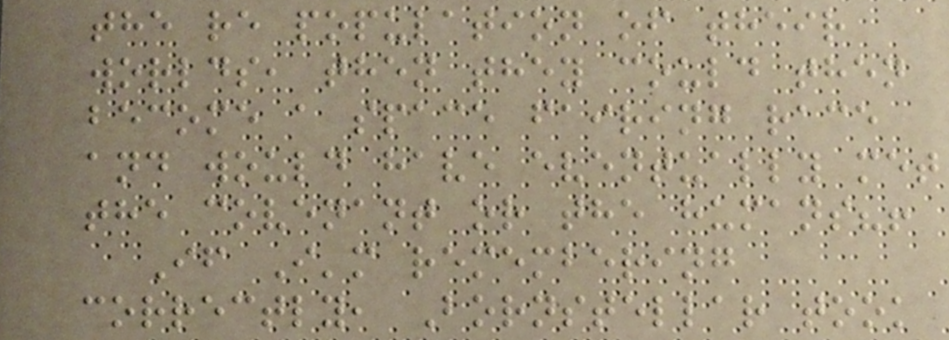the re population of their
worlds, then they could then
become a space fairing race
and would have eventually met
the covenant or the humans?!
If I'm remembering
correctly, Bornstellar took
